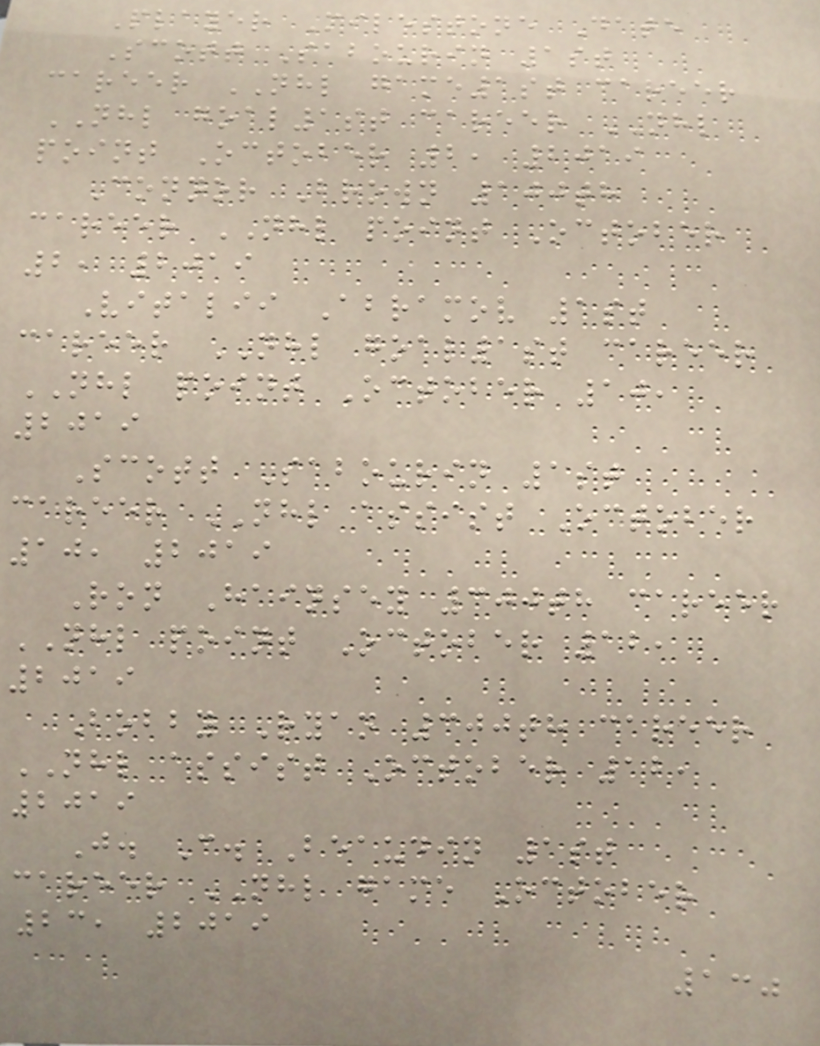Player Milestone Date
Scott Sabourin 1st
career NHL game1st career
NHL goal1st career NHL
point October 2, 2019
Connor Brown 100th
career NHL point October
2, 2019
Vitalii Abramov 1st
career NHL goal1st career
NHL point October 10,
2019
Scott Sabourin 1st
career NHL assist October
10, 2019
Ron Hainsey 300th career
NHL point October 12,
2019
Bobby Ryan 300th career
NHL assist October 12,
2019
J. C. Beaudin 1st
career NHL game October
23, 2019
130
